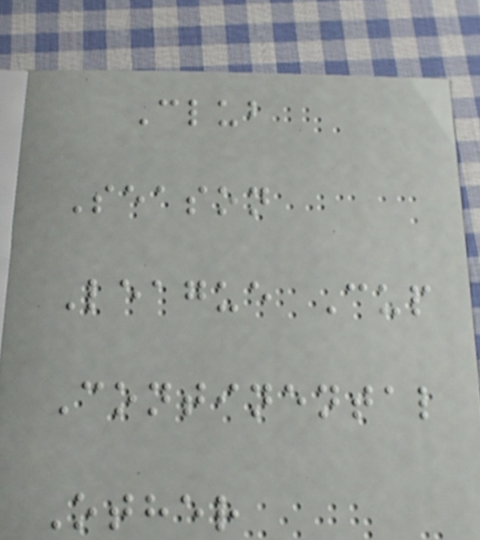Club
Season
League Cup
Continental
Other
